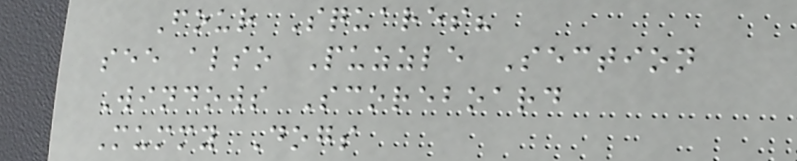Four Squares?
see also Puzzle Section
Windows Scoreboard
Mummy Dogs
